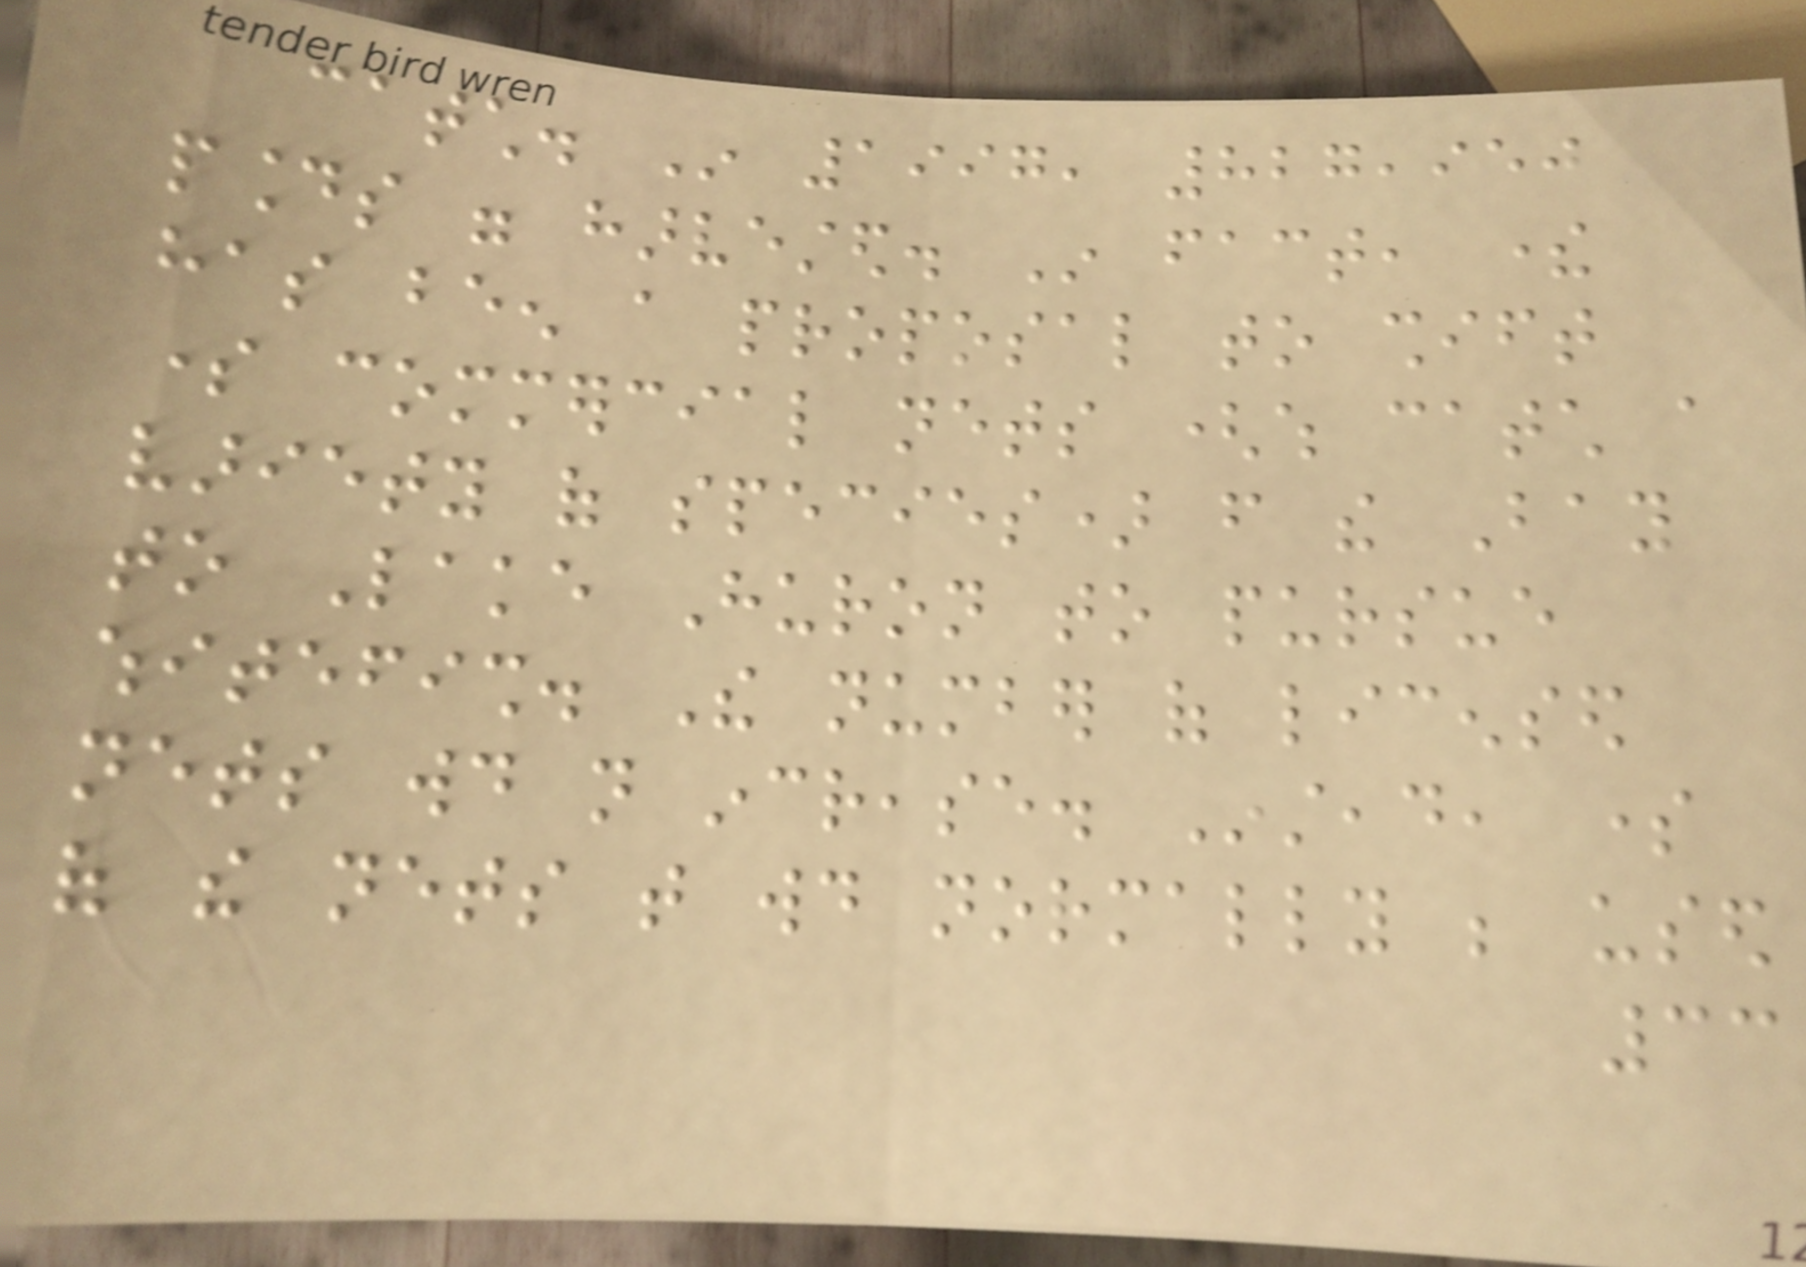catch. In 1997, 827,950
pounds were harvested. In fact, there
has been a proposal to shift
some commercial nets (which catch a
variety of species) from the Bay
to Lake Huron to pursue
whitefish. The number of licensed
nets would not increase. Instead, some
of the nets that would normally be used
33
